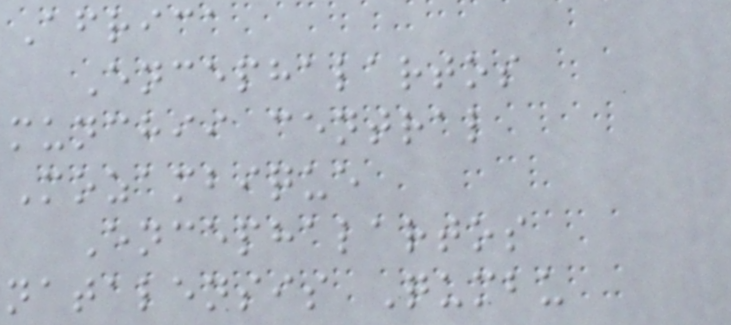Africa
Encephalartos
munchii central
Mozambique
Encephalartos
natalensis Qumbu
